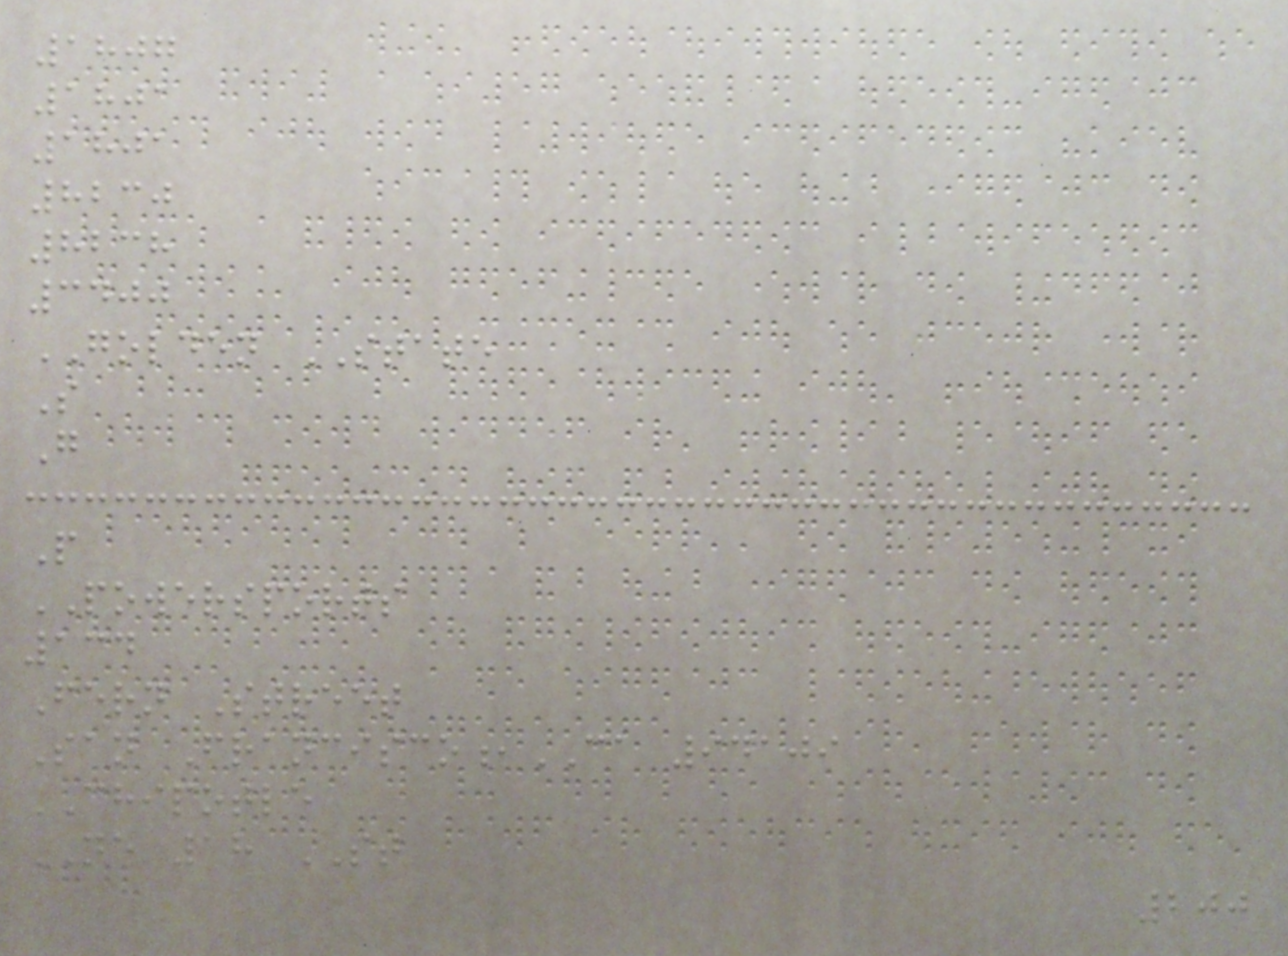1807
1801
1801
8230
8238
3400
GOLDEN STATE
S
G
P
POWERSPORTS
134
Fern Street
San Francisco,CA 94109
CHIPOTLE
NE 18 ST
200
